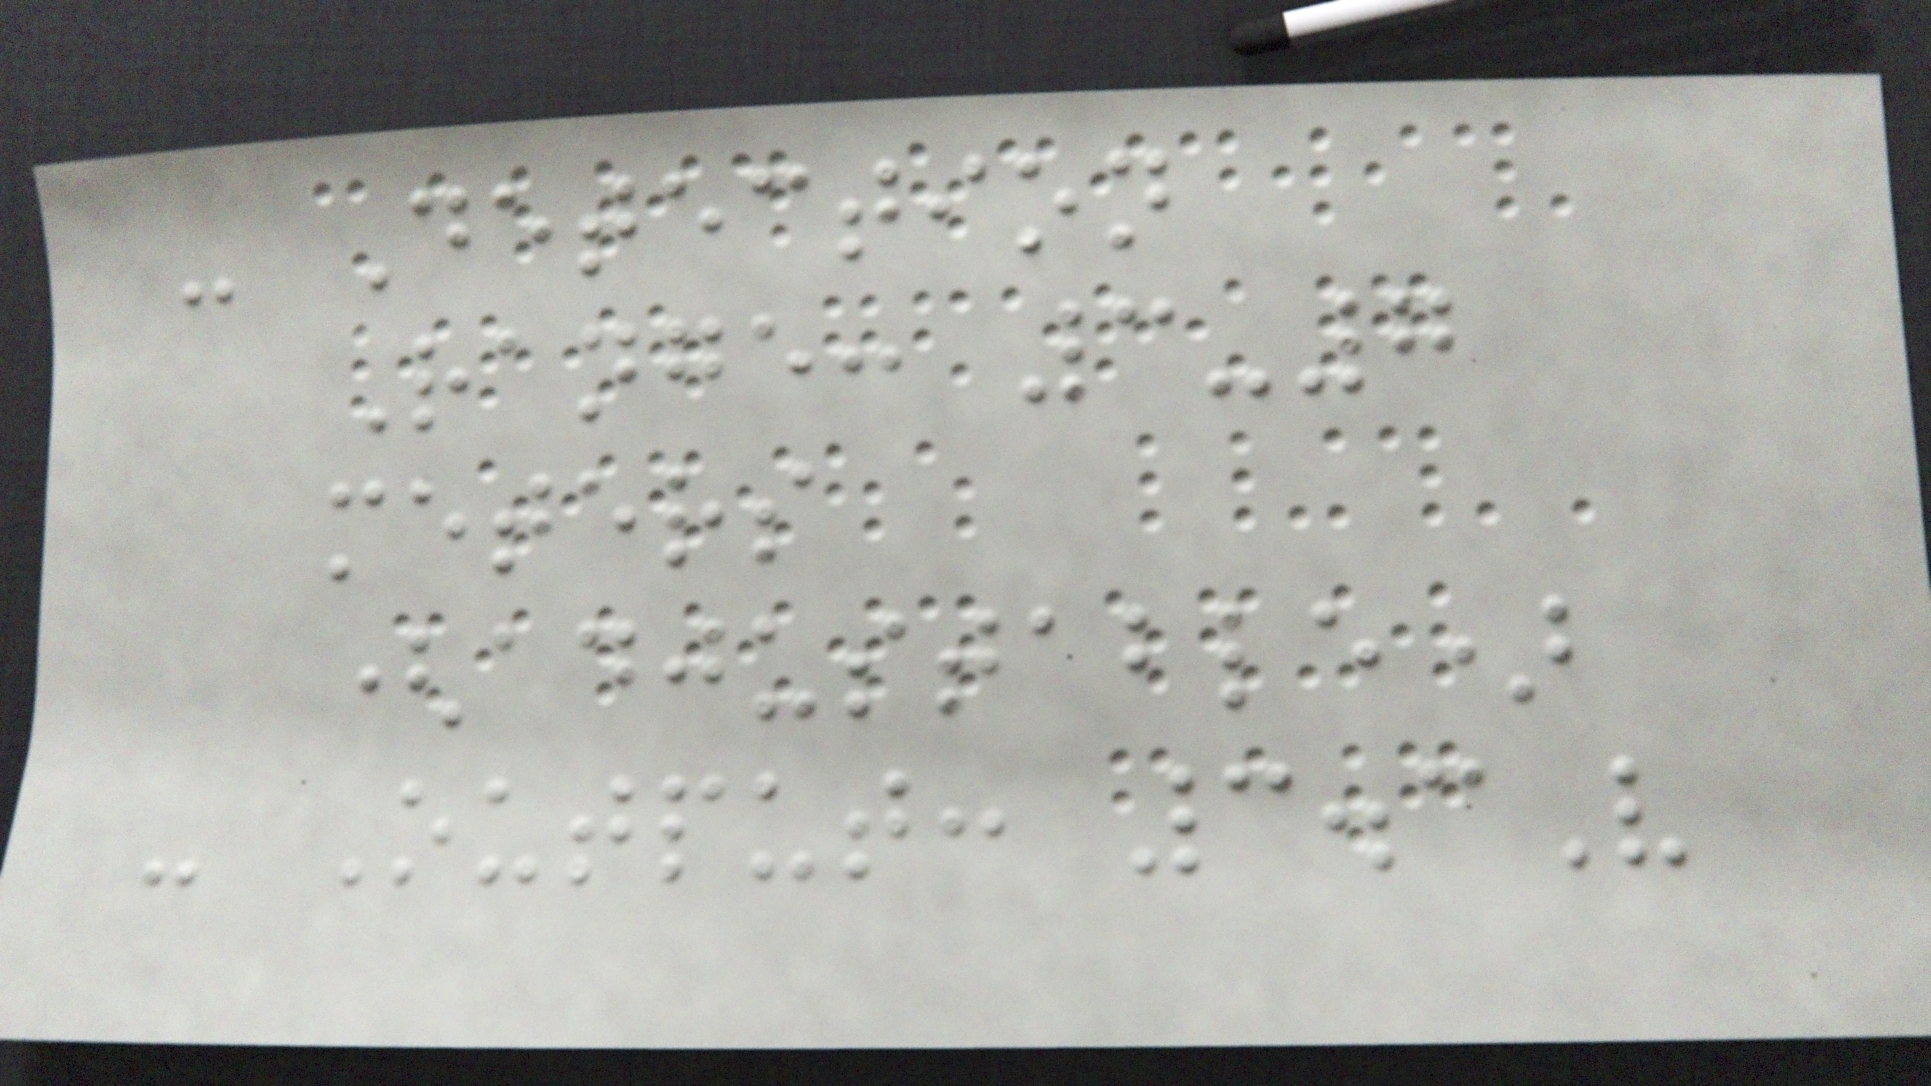- Detection
Range: 3-7
meters
(adjustable)
- Output: 3.3V
